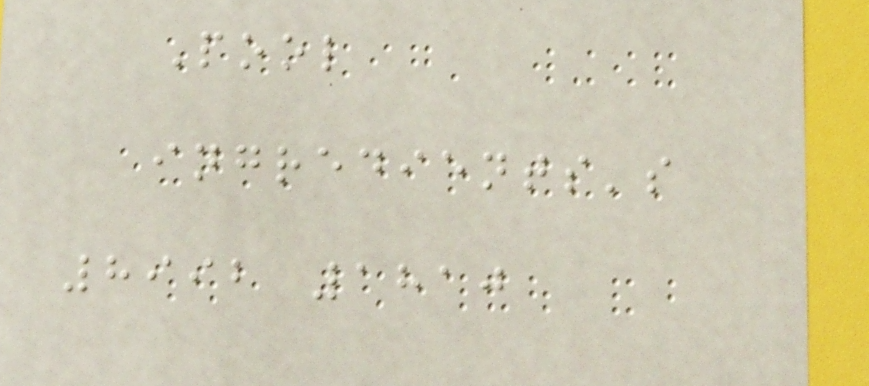Pool
ingredients's
8992 1810
